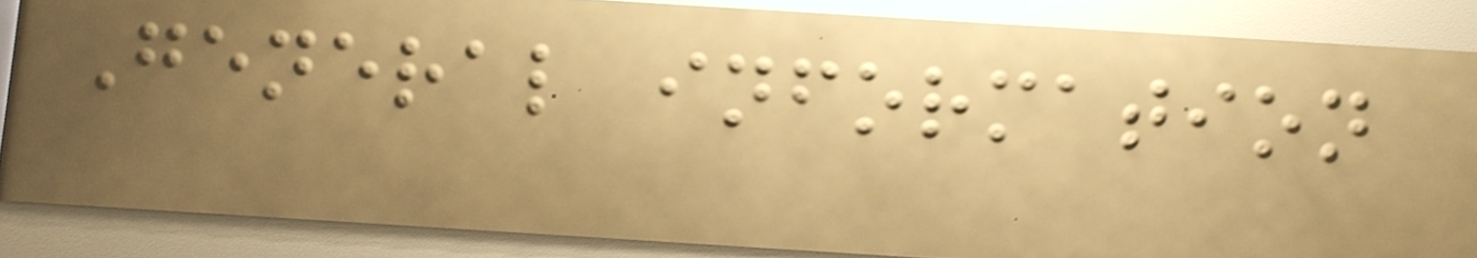General information
